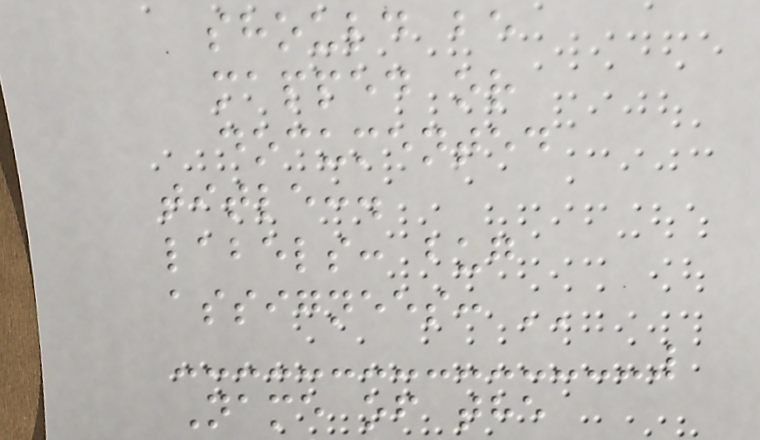should be
mapped or
documented
title:.
labels: bug
assignees: ''
Name of the
